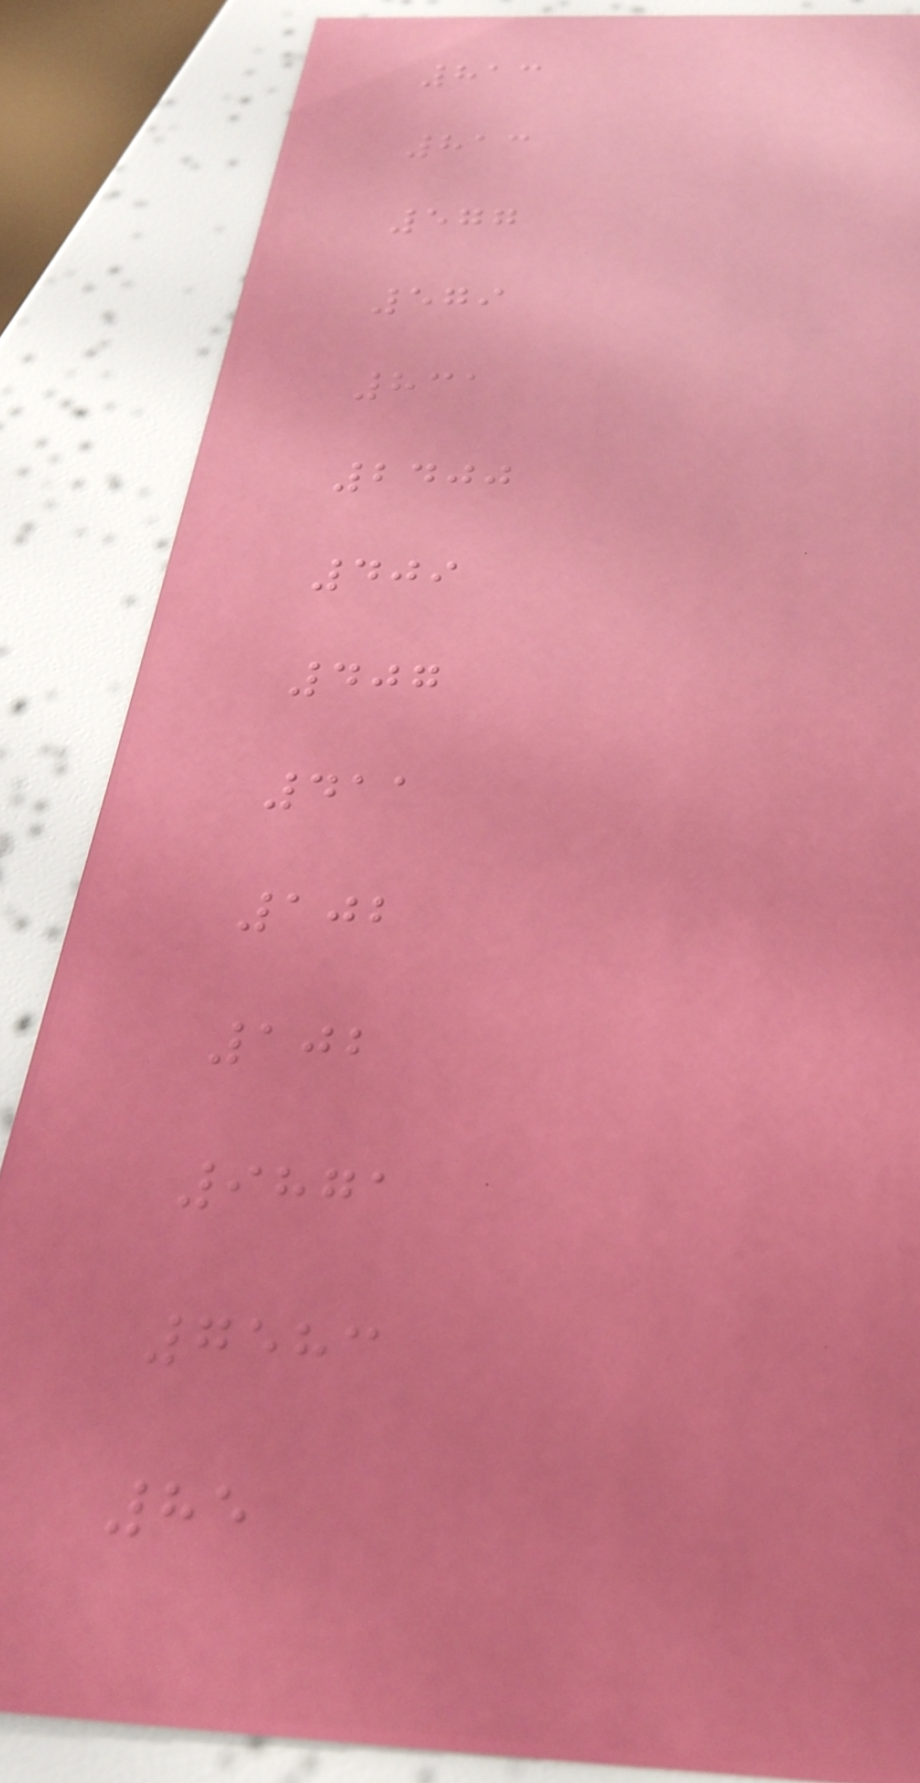813
813
577
579
831
2400
409
407
411
102
102
9871
7583
85
